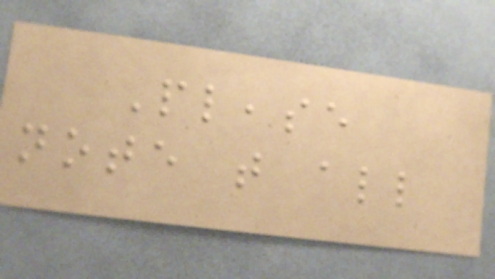Please
note that all
